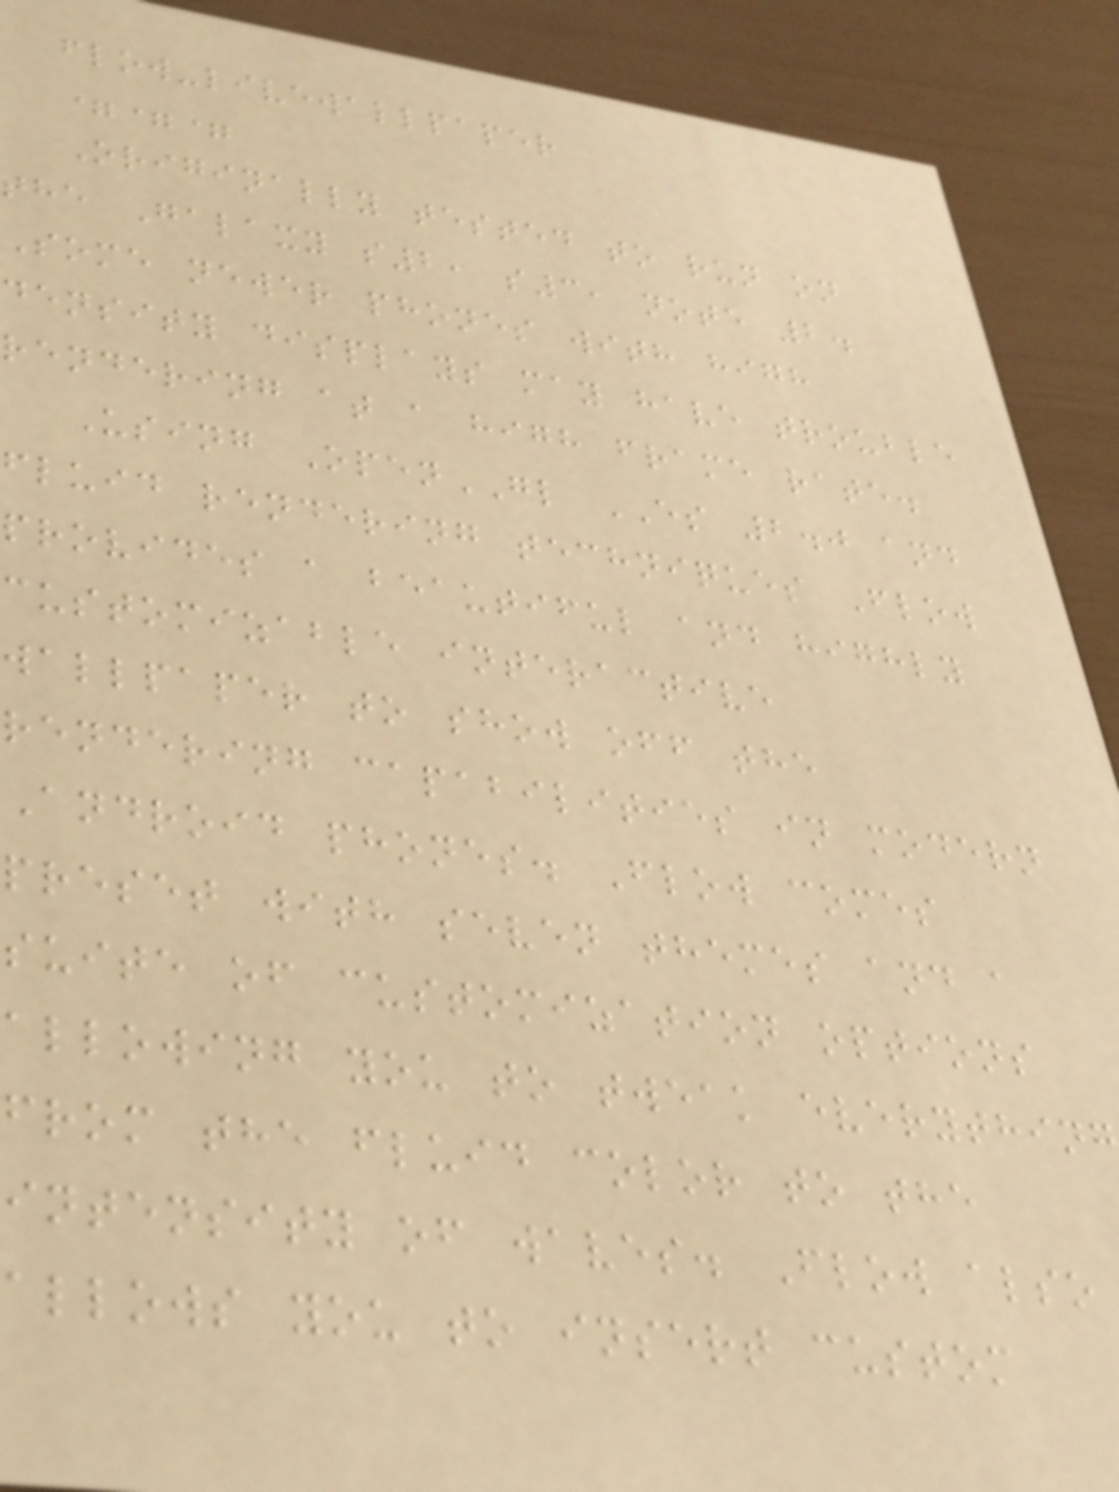flow-livewallpaper
===
Originally tested to run on
the Galaxy s2, s3, note 2.
Some newer phones with high
density displays may have trouble
rendering at a high frame rate.
Using OpenGL ES 2.0 and
fluid rendering techniques Flow
provides a beautiful and highly
customizable interactive
wallpaper to show off the
rendering capabilities in modern
Android phones. Flow comes
preset with seven themes and a
suite of customization options
allowing you to tweak everythin
from the fluid color to the
intensity of waves. Flow also
allows you to insert custom
